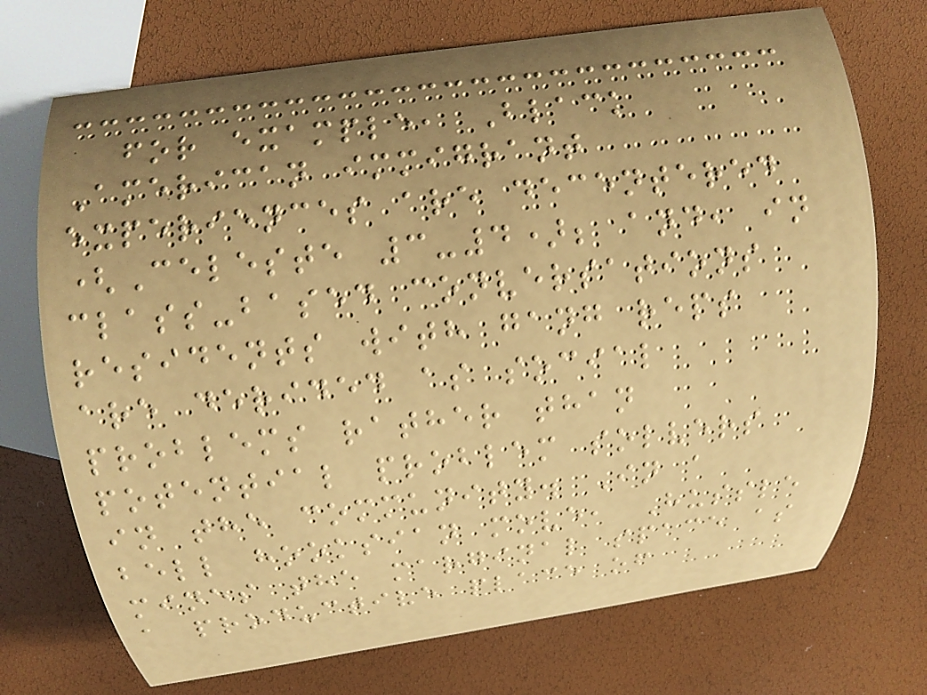for example, Black
American immigrant
experiences are decentered
(Celeste 3-4); and, in
class-based conversations
residents with gang reps
are derided as social
problems rather than
potential problem solvers
in the community. In a
bell hooksian move, Hussle
mines the marginal space as
a productive place of
